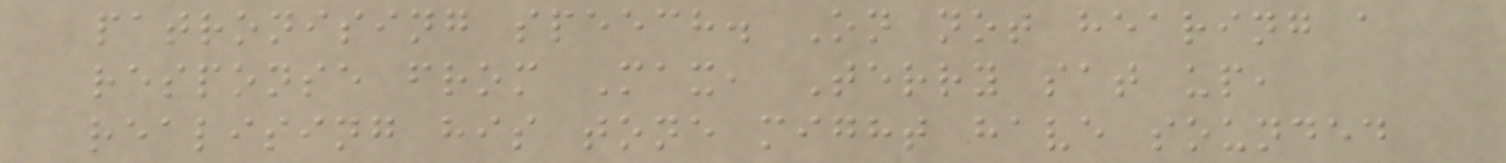patronising speech. On not hearing a
response from Max, Terry sat up,
realising his tone might have sounded
